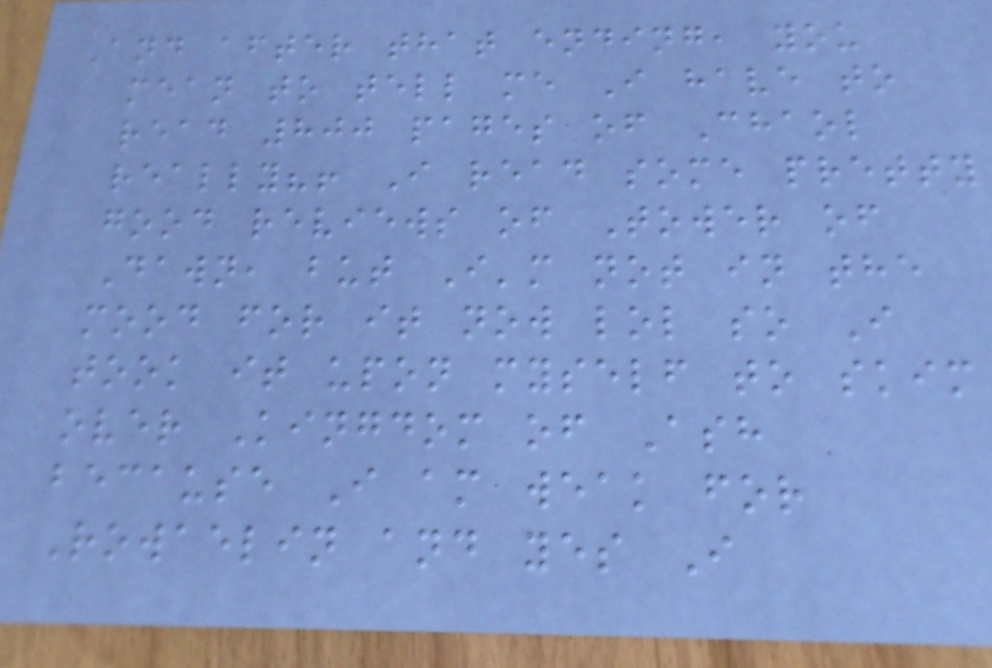And after that ending, you
mean to tell me I have to
read 800 pages of Chaol
really?! I read some pretty
good reviews of Tower of
Dawn, but I'm not in the
mood for it now lol so I
took it upon myself to skim
over Kingdom of Ash
because I am weak for
Rowaelin and yes I
